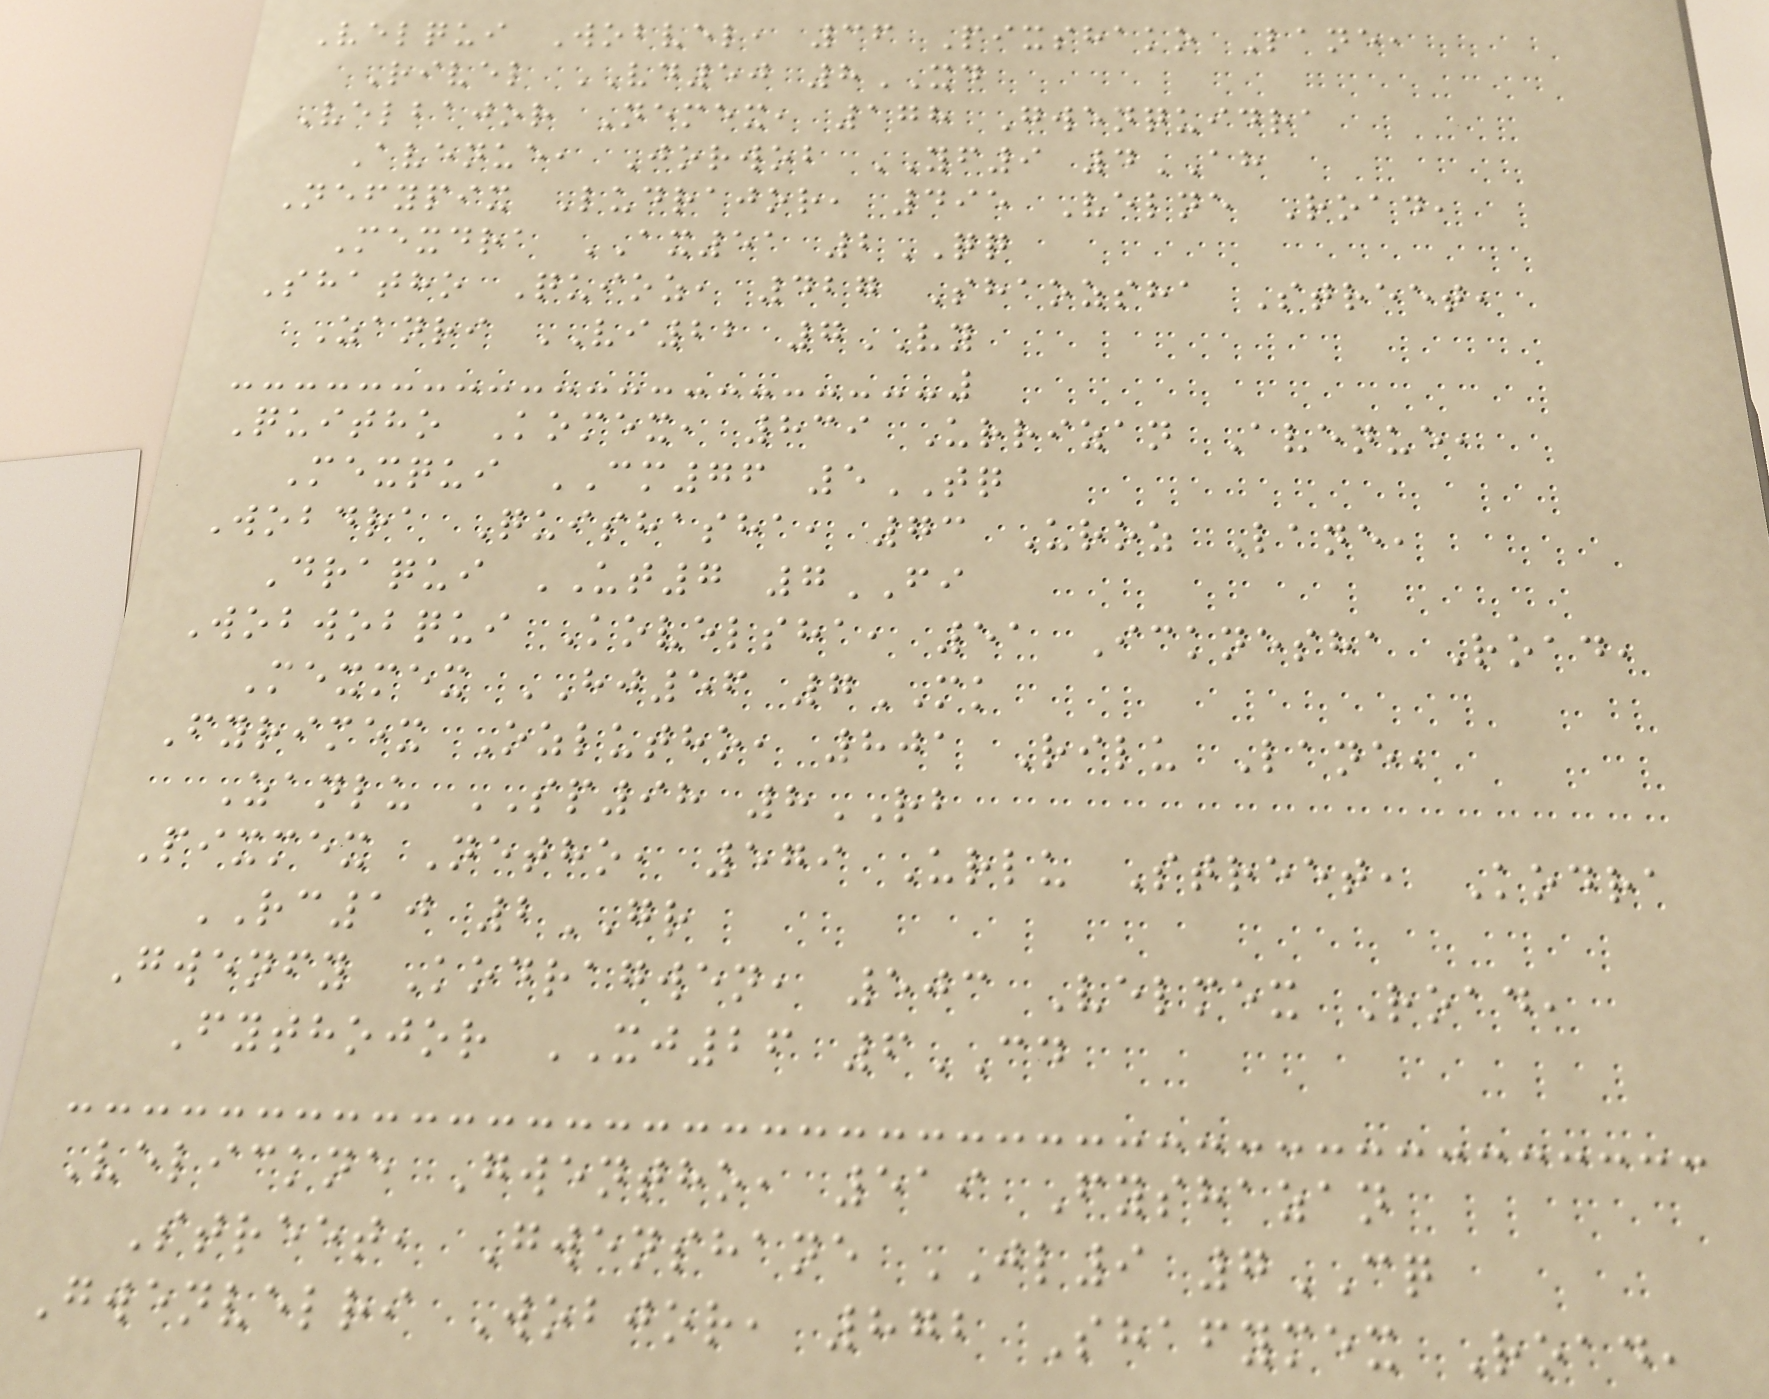Velqui Wobvel, 36 Pixshako Lane,
Rivel VD50 8XD
Velbajor Nemex, 178 Gwenquidra
Avenue, Jorwob YF9 4AH
Nefypix Ludrajor, 495 Velne Road,
Mexdra AX51 2QQ
Shatho Quioz, 427 Shaozsha Street,
Zanri VI22 7VY
Quitho Komex, 839 Urrizan Avenue,
Mexqui CM76 5TQ
Wobdra Quishasha, 73 Uroz Lane,
Draqui UT7 7FI
Wobwobqui Kovelsha, 51 Icknesha Road,
Mexmex HJ56 7MK
Fyrimex Ozlutho, 801 Rilu Lane,
Zanlu SP98 8RB
Pixmex Netho, 579 Urlu Street, Kodra
RC10 2GR
Gwenfy Kodragwen, 503 Velmex Road,
Fythojor XJ26 6CD
Velickne Gwentho, 519 Fyshazan
Street, Gwenshane JL9 7CQ
Gwenvelri Wobjor, 872 Shafymex Road,
